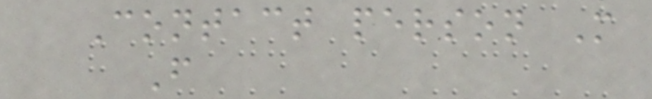Contact person M
F
